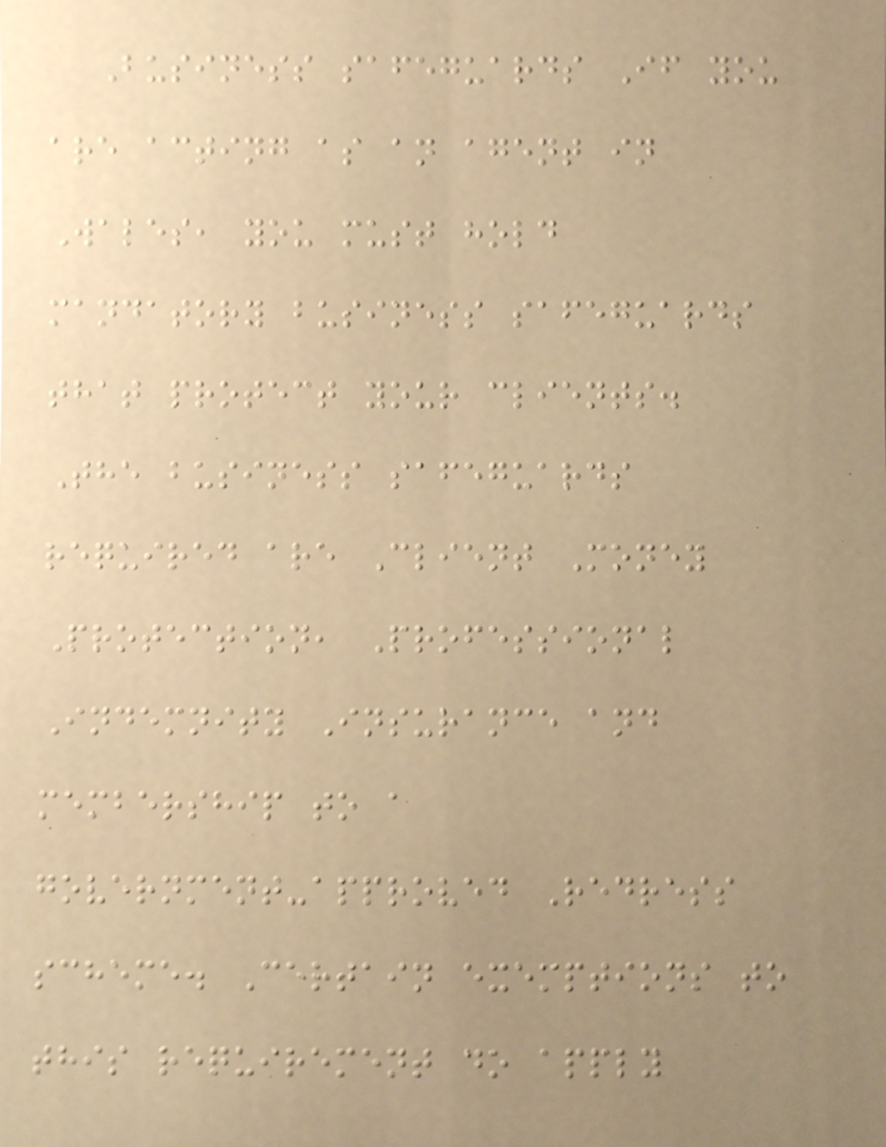Business safeguards If you
are acting as an agent in
Wales, you must hold
mandatory business safeguards
that protect your clients.
The business safeguards
required are Client Money
Protection, Professional
Indemnity Insurance and
membership to a
government-approved Redress
scheme. Certain exemptions to
this requirement do apply
